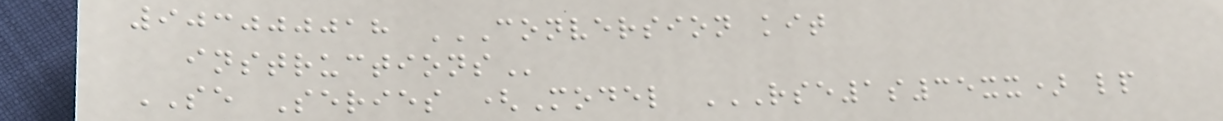903000018 CONVERSION KIT
INSTRUCTIONS
SE Series (Model RSE1S35XX) LP
